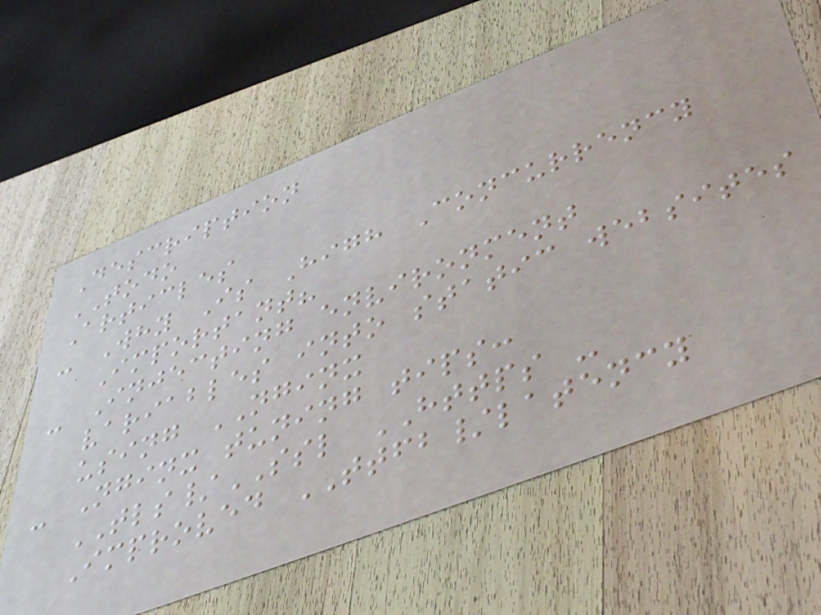Description
TODO
Articles
- Why Is High Concurrency
Important?
- Injecting environment
variables into static websites
using NGINX
- Nginx tuning tips:
TLS/SSL HTTPS -
Improved TTFB/latency
